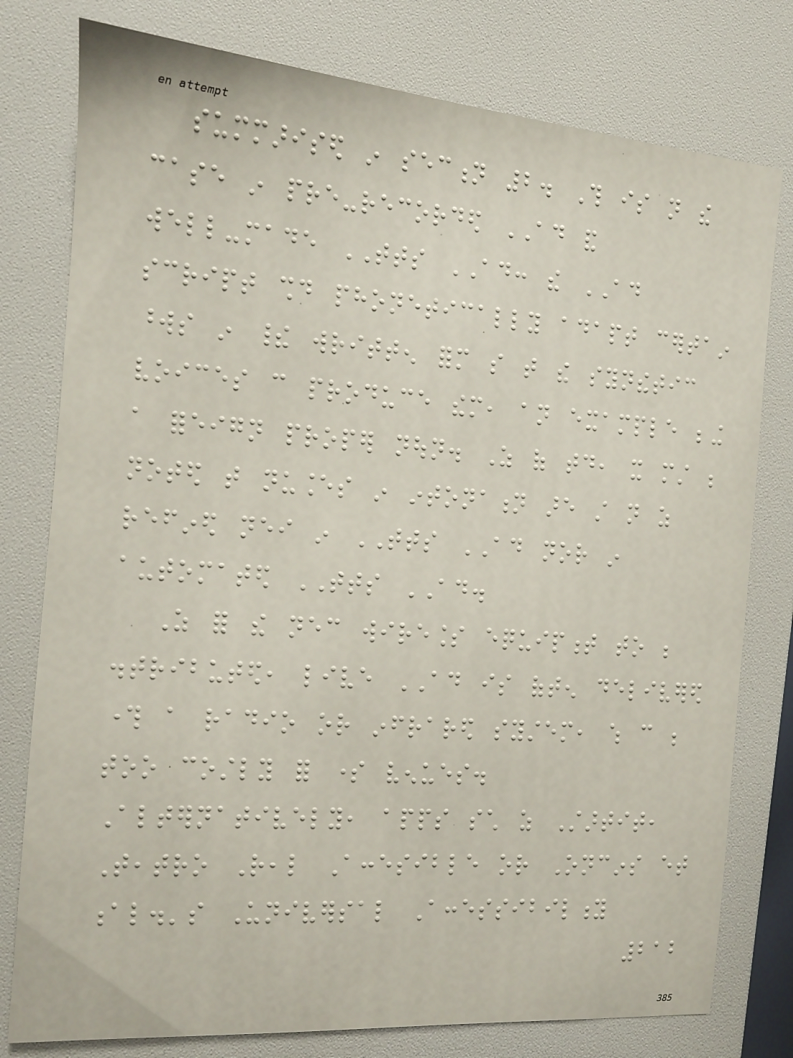summarised in section 2. This is not the
case in pre-recorded AD and
well-made TTS AD: the AD
script should phonetically adapt certain
words in their written form so that the synthetic
voices can produce them, an example being
a foreign proper noun. As of today, it must be
noted that nuances in intonation are still not as
refined neither in TTS AD nor in
automated TTS AD.
As for the necessary wireless equipment to be
distributed, live AD is often delivered
through a radio or infrared system, which can be
too costly for some venues.
Alternatively, apps such as Startit,
Teatro Real Accesible or Oncins et
al.'s Universal Accessibility
212
